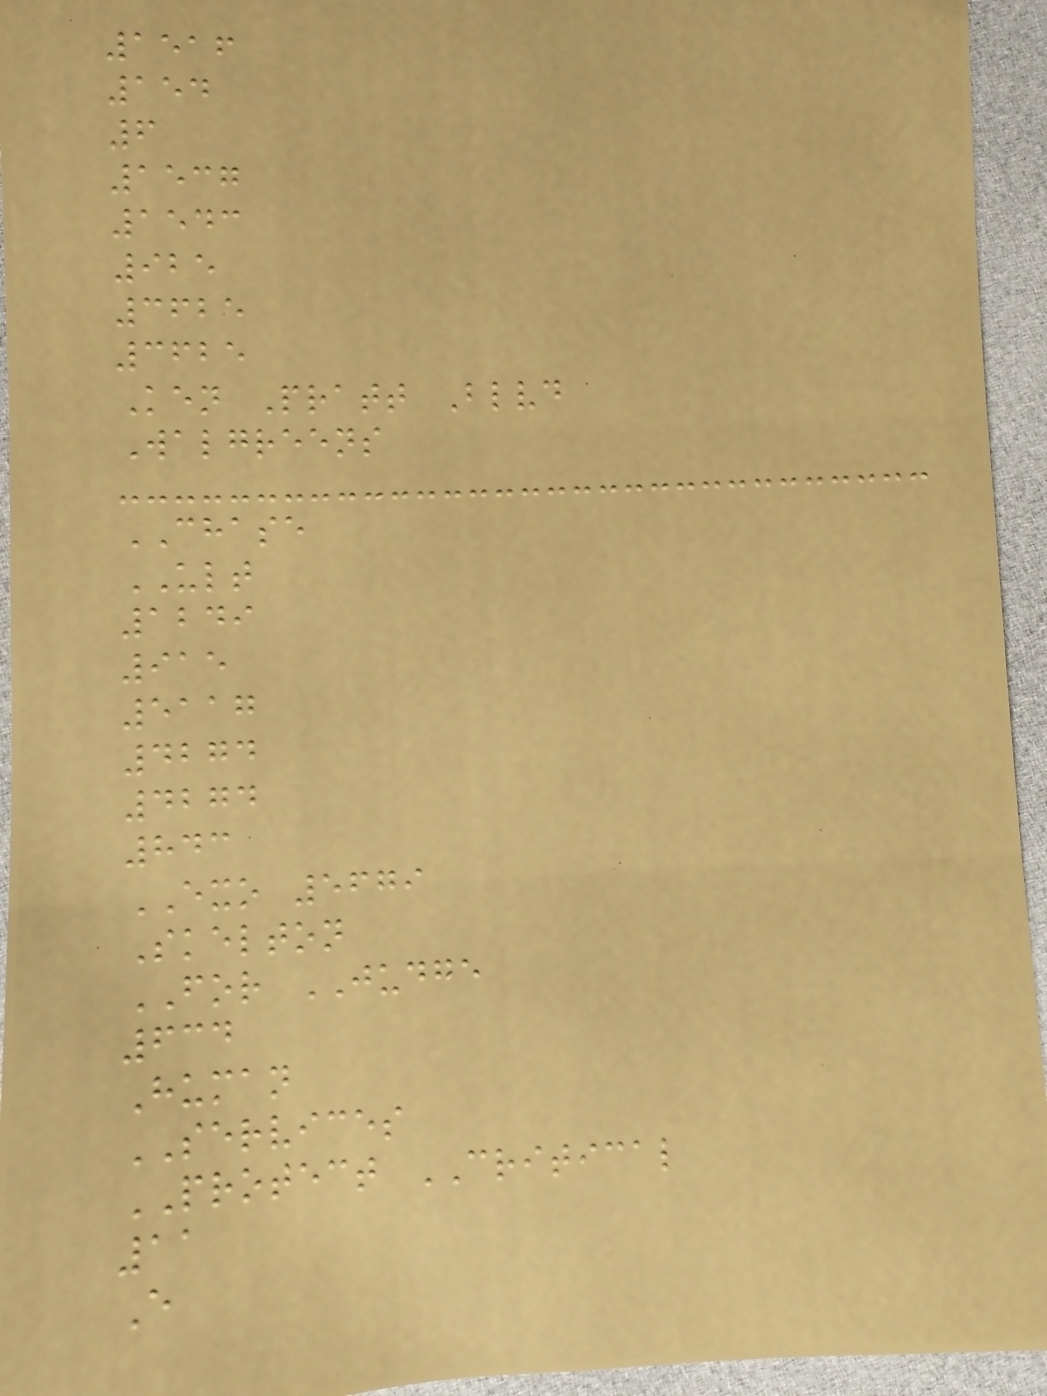1516
154
6
1537
1543
925
3625
3625
Ken Pratt Blvd
Walgreens
CHASE
ULT
1249
915
5117
4274
4274
843
EXO 5679
Skelton
FOR JUDGE
634
Human
SERVICES
PROTECT CRITICAL
11
E
